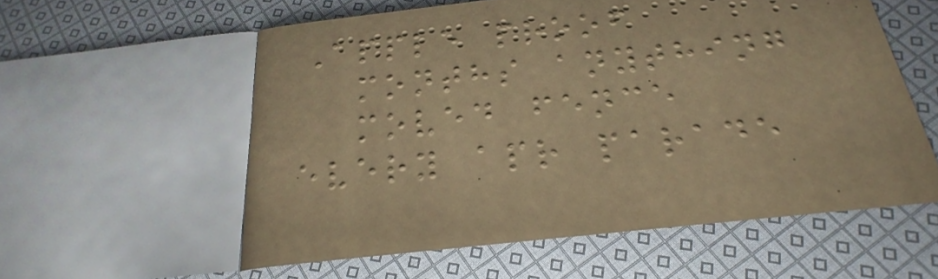Apple proof
months anything
moved fence
every apr parade
